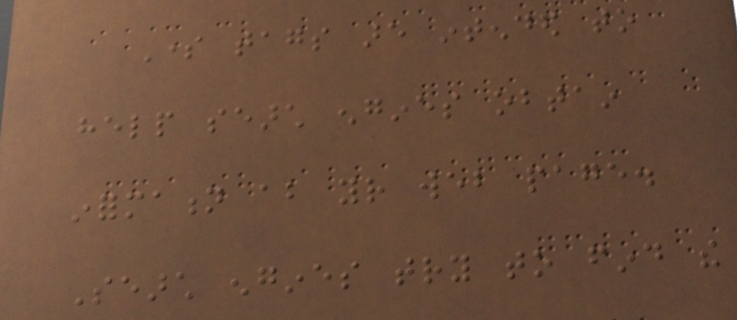Some tags are intended to
help search engines obtain
information about your web page.
Search engines try to find the
